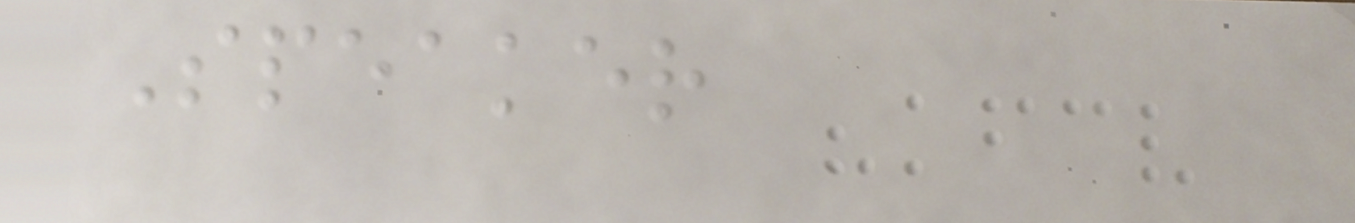Speaker
